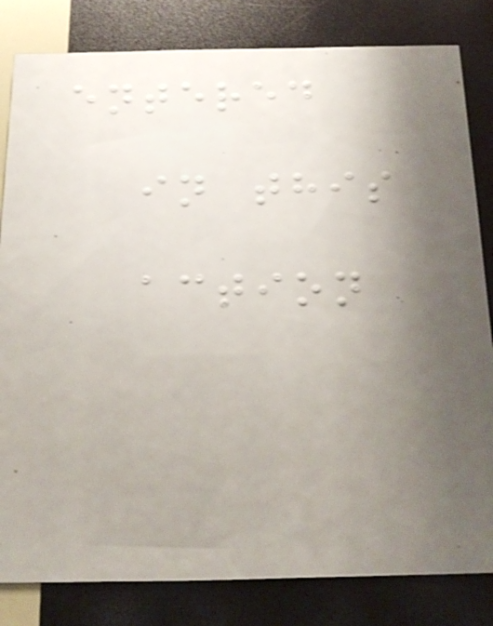entered
in this
action
